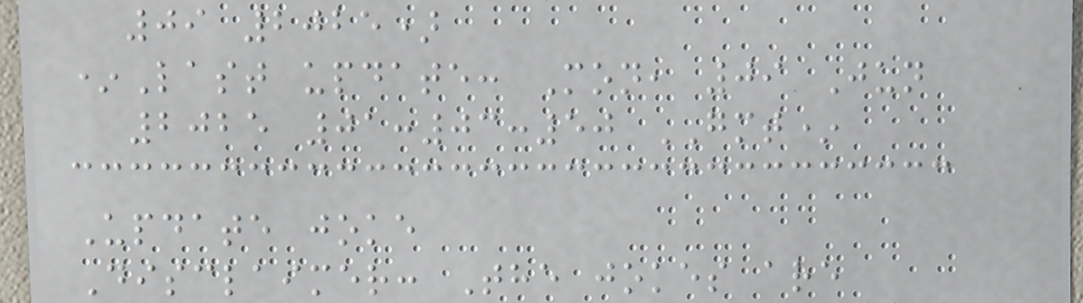09 2025)
*Last update: Mon, 09 Jun
2025 01:03:50 GMT*
Update joke
Disclaimer: The jokes are
